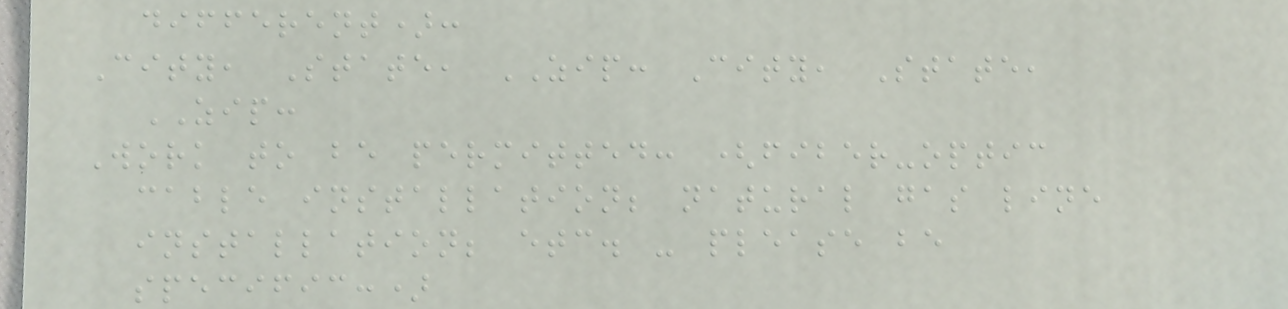different):
City, State, ZIP: City, State,
ZIP:
Work to be permitted: (fiber-optic
cable installation; natural gas line
installation; etc. - please be
specific:)
